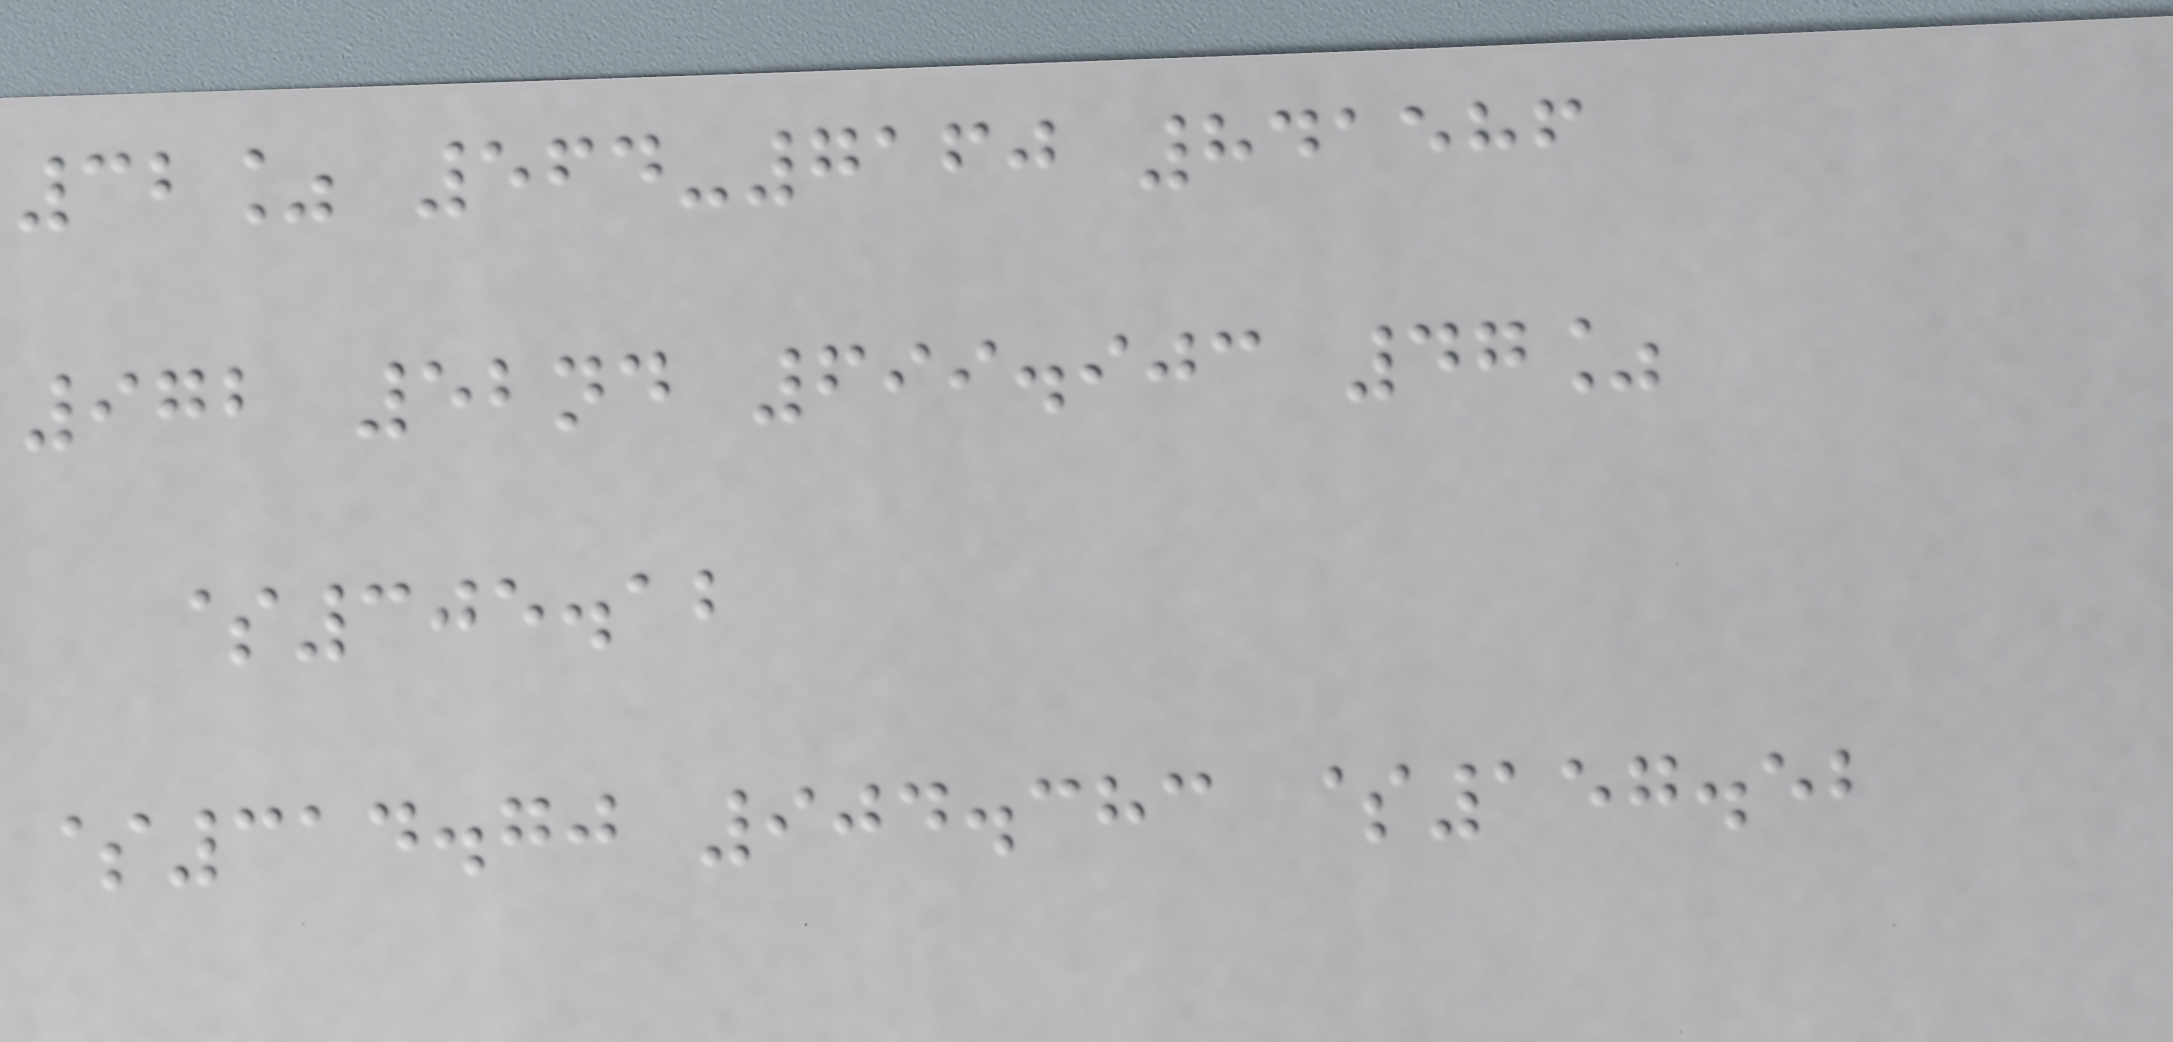32% 564-7160 841586
972 52nd 699.903 47%
$305.12
$314.70 904.383 $157.52
